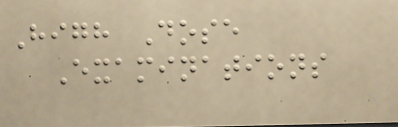High Dose
Examinations
